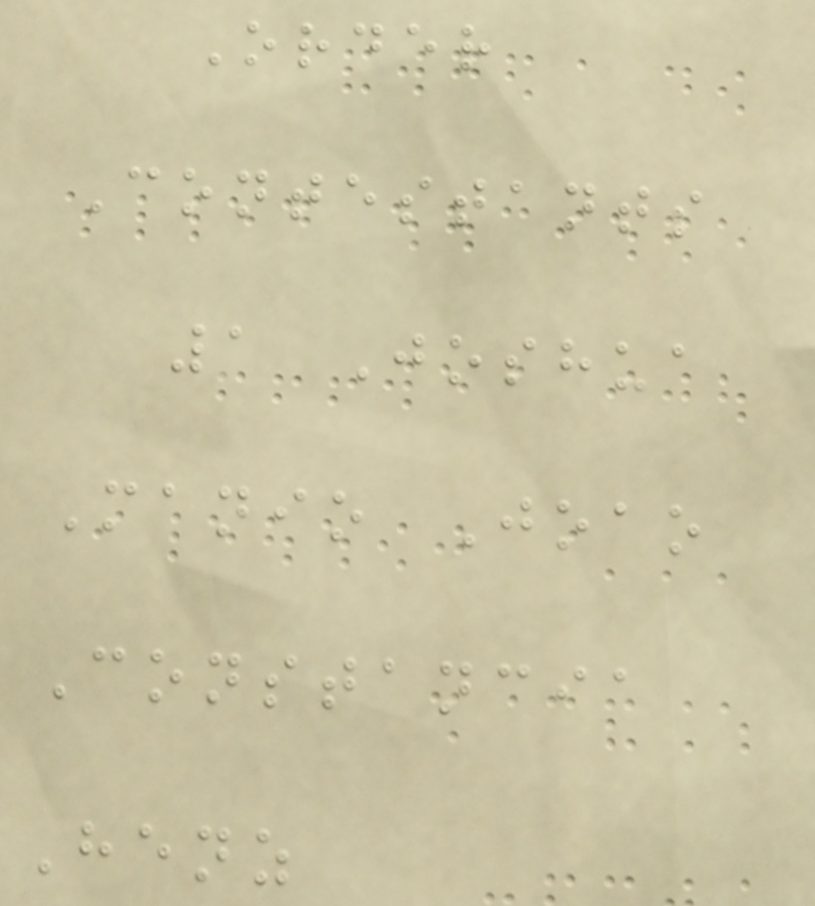Order
Contestants
1 Joshua
Manio Joao
Constancia
Henz
